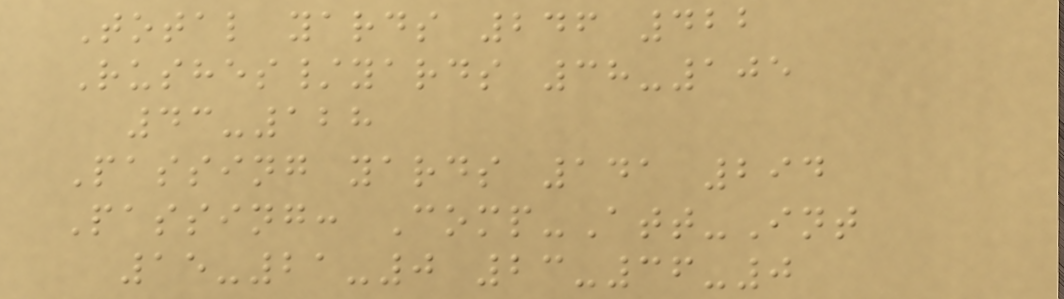Total yards 246 422
Rushes/yards 38-105
43-128
Passing yards 141 294
Passing: Comp-Att-Int
15-21-0 23-36-0
